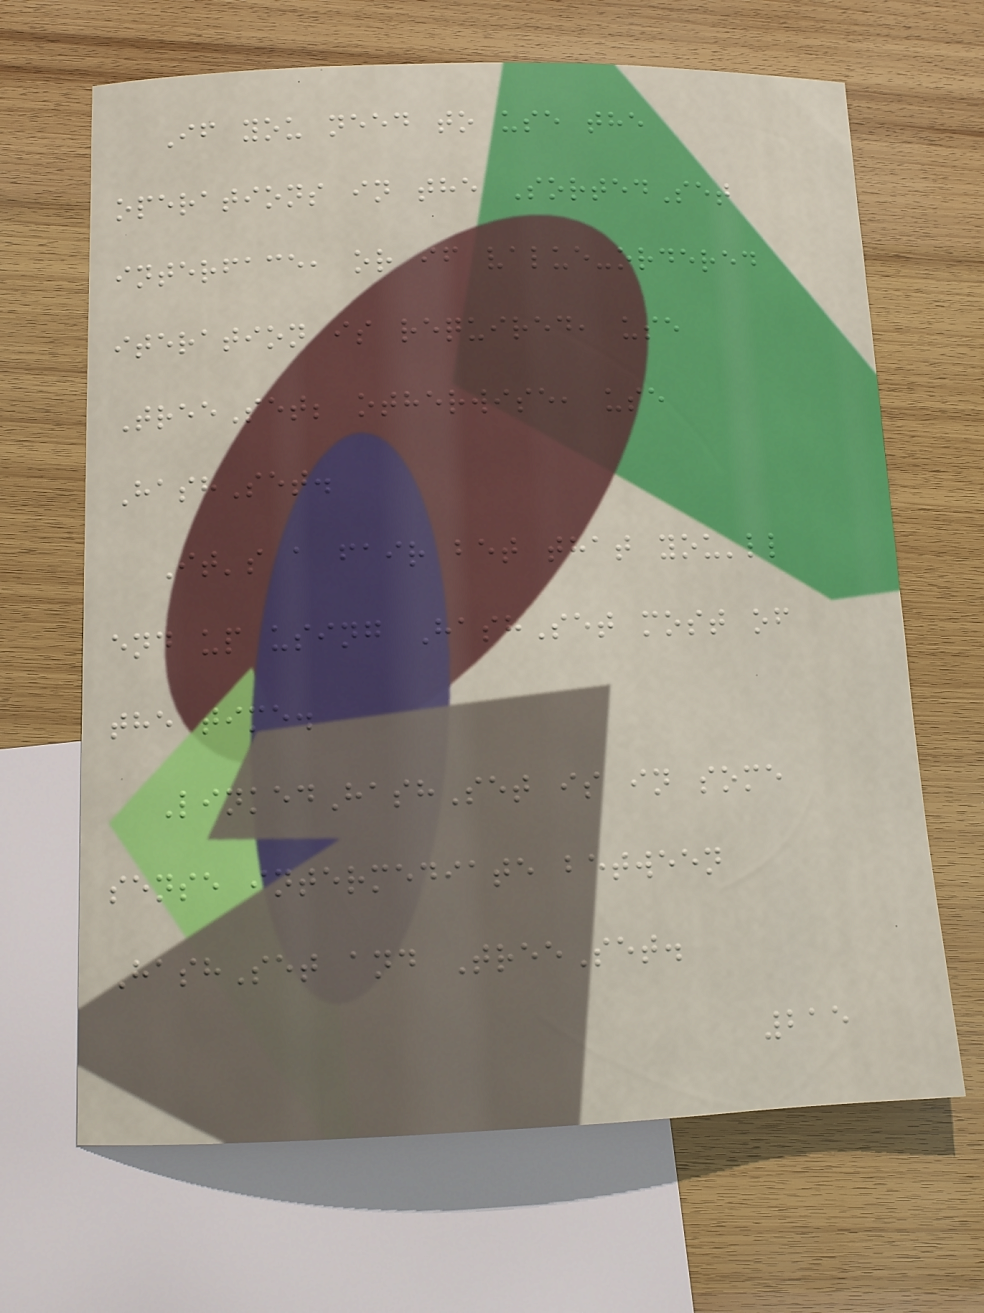If you need to use the
operations in the SortedSet
interface, or if value-ordered
iteration is required, use
TreeSet; otherwise, use
HashSet.
It's a fair bet that you'll
end up using HashSet most of
the time.
LinkedHashSet is in some
sense intermediate between
HashSet and TreeSet.
215
